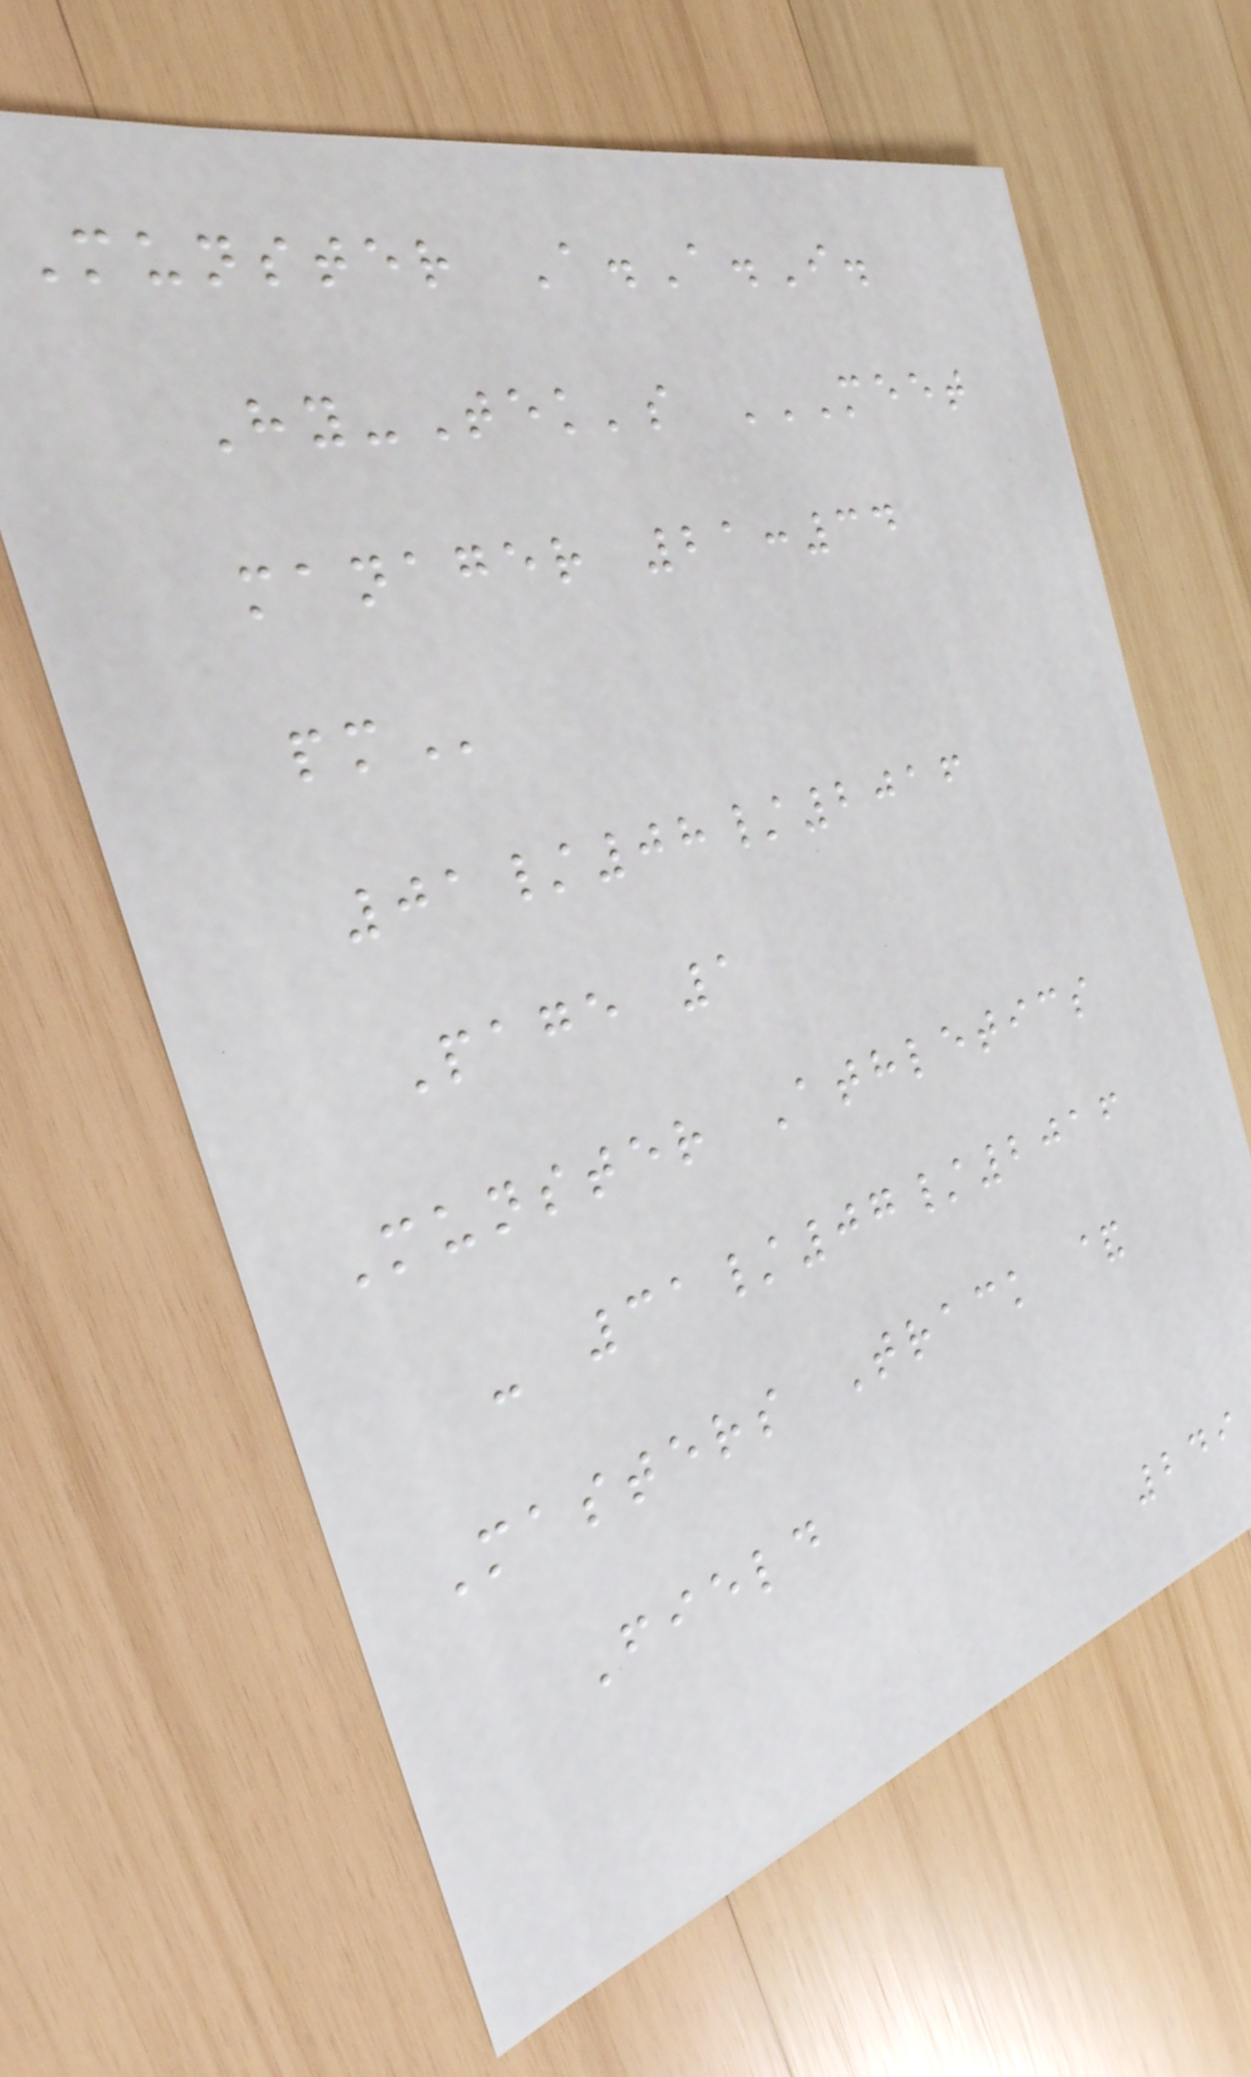Munster A.A.I.
Hy-Tek's MEET
MANAGER 21:34
PM
01/08/2016
Page 1
Munster Athletics
- 31/07/2016
Masters Track &
Field
249
